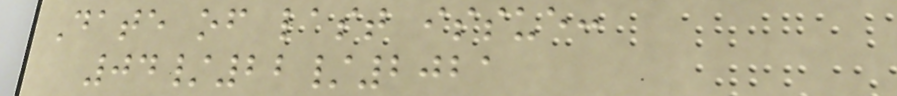Date of last issue:
04/22/2021
